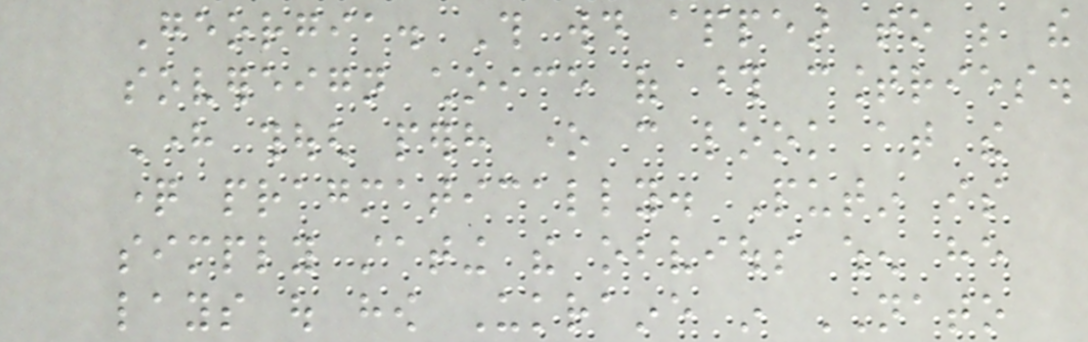Georgia. This would appear to be the
sovereign choice of those countries.
Here though perhaps one can look at the
question pragmatically. Putin is
simply stating the obvious when he
lays out how Ukraine in NATO
